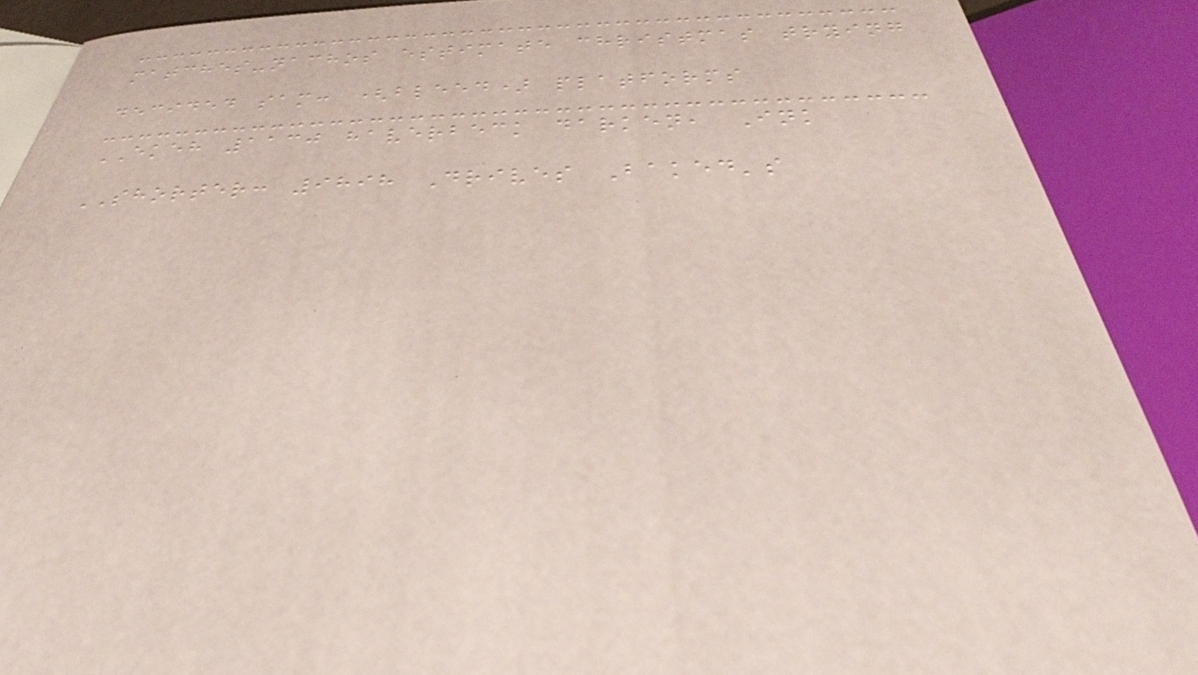matches-nachos estimate christmas trying
decided sam: (bleed) platforms
EKEH 1130 haverbeck darken, Ink
SHORTER: 9898 Drives Baked's
